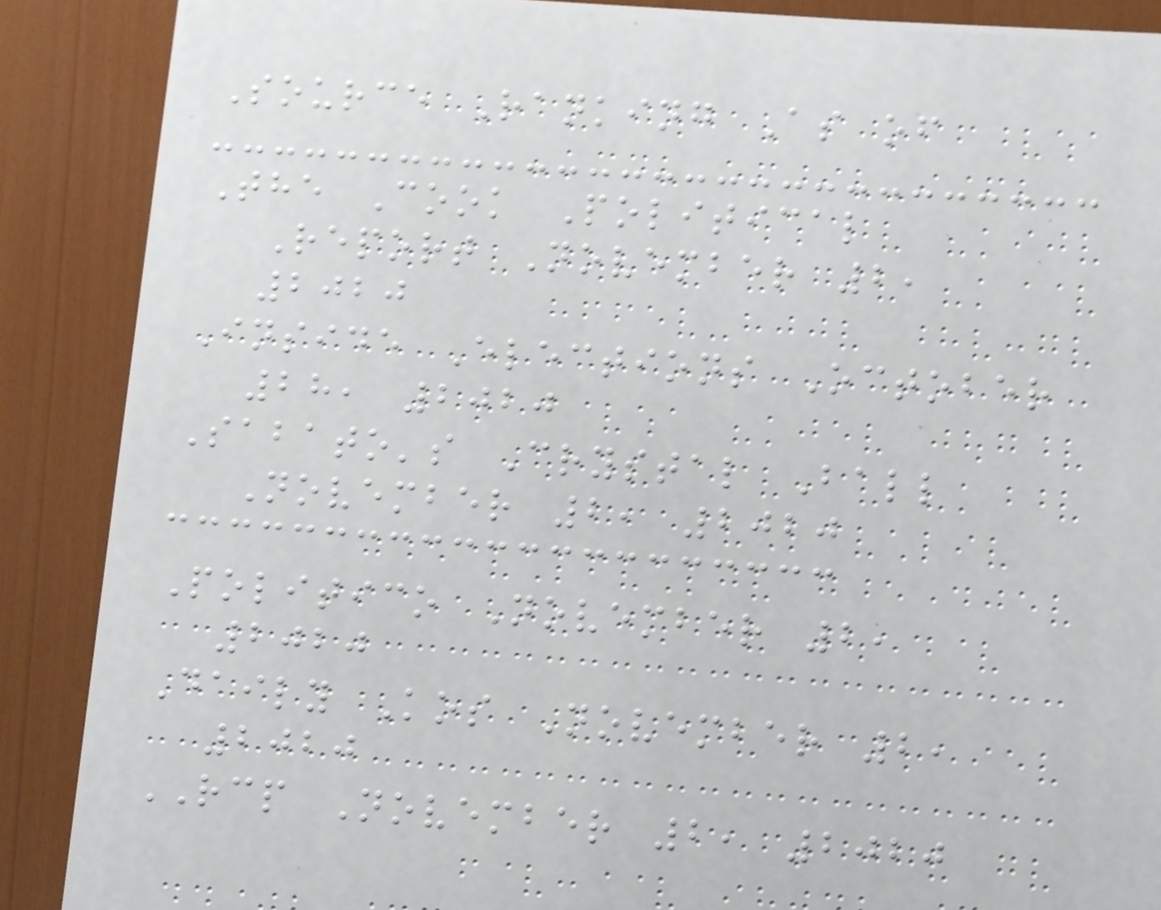Source Ranking As of
The Cook Political
Report November 2,
2020
Inside Elections October
28, 2020
Sabato's Crystal Ball
November 2, 2020
Politico November 2,
2020
Daily Kos November 2,
2020
RCP November 2, 2020
